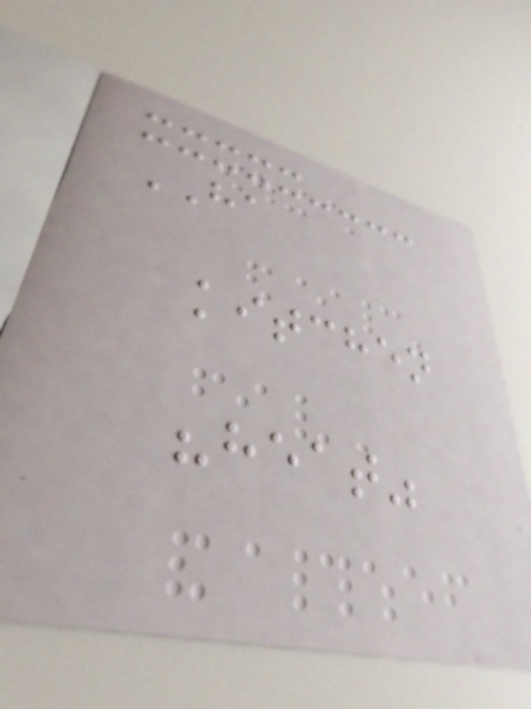HA
kitchen
"heat"
